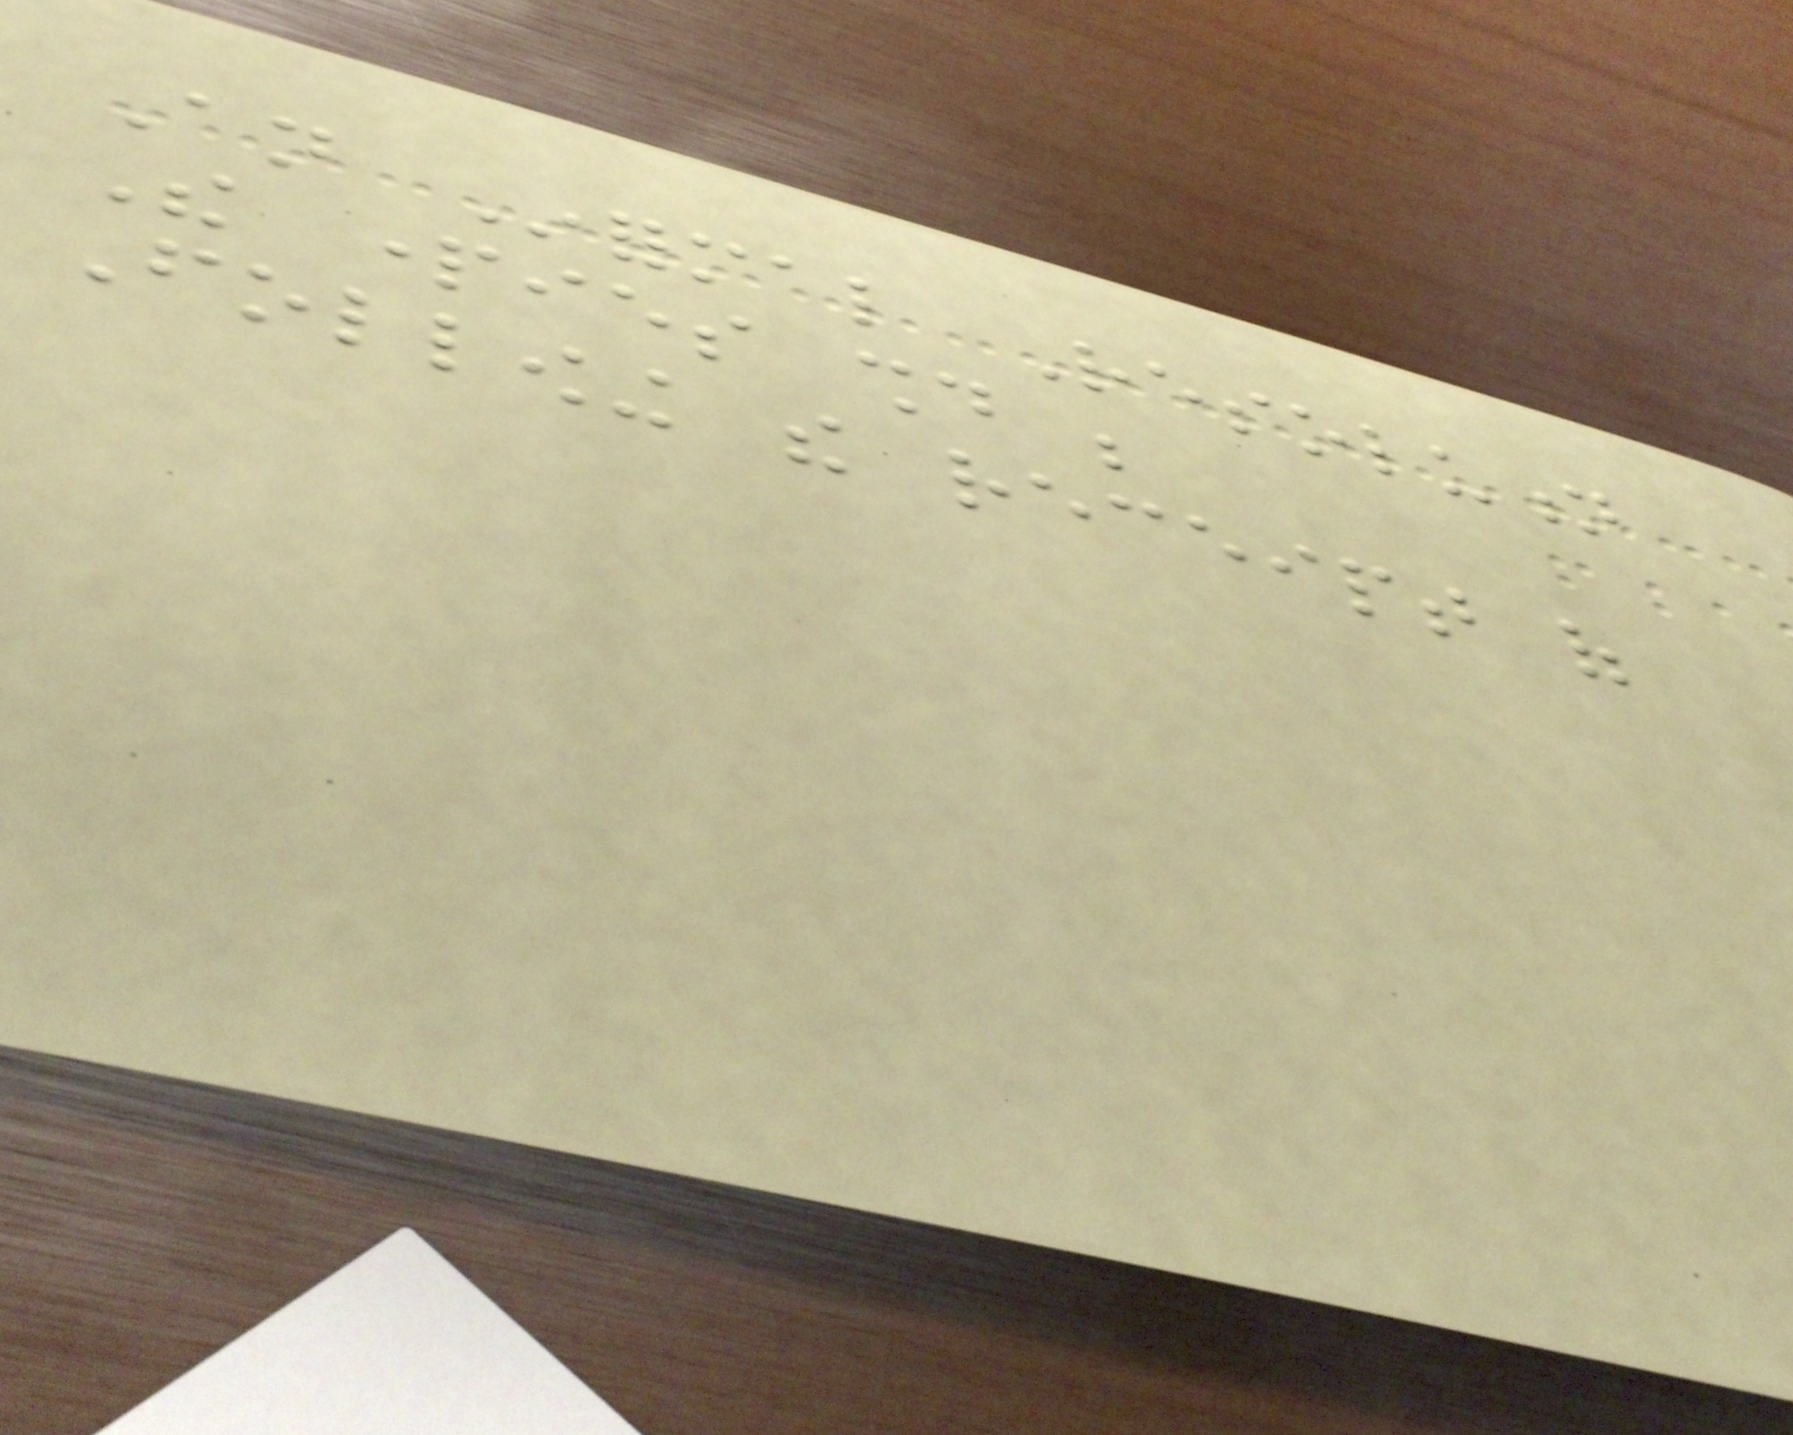An Informal Resolution
The parties should be
Following the receipt of
